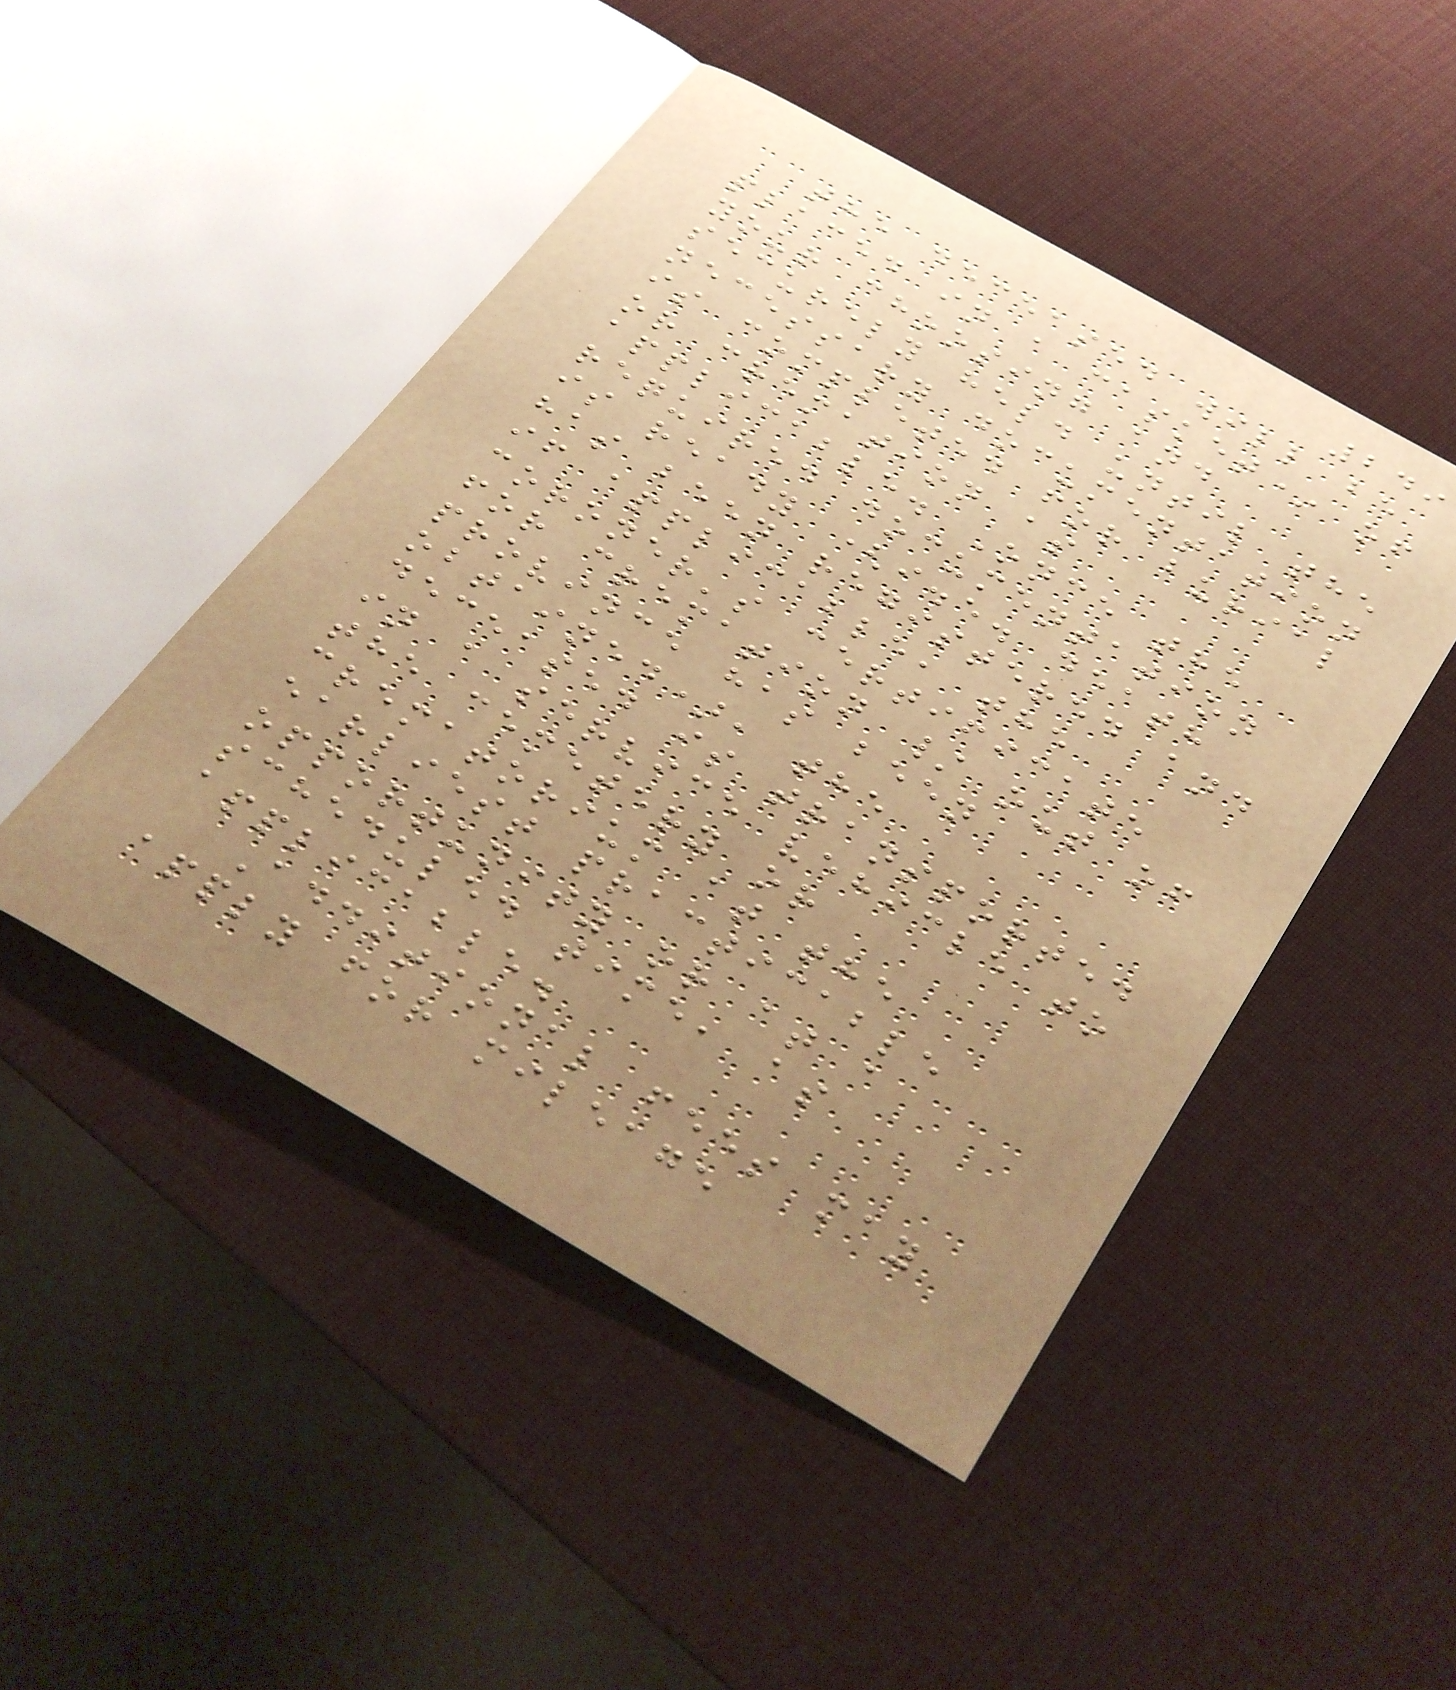249
the deceased will be
placed in a casket* of
your choosing and
securely held until the
necessary documentation
is completed for burial
or cremation as
applicable. Once the
required documentation
is ready (i.e. death
has been registered and
if applicable, the
coroner's certificate
for cremation / out of
province has been
obtained), the
deceased is transported
in a service vehicle to
the cemetery or
crematorium at the
earliest practicable
opportunity or at a
scheduled time, as
applicable.
Additional fees may
apply for mileage
